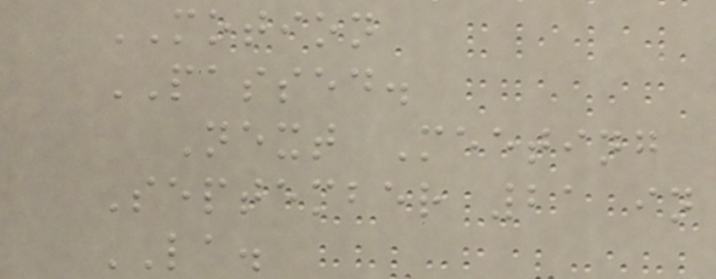MOTION
PASSED.
Next Meeting
September 21 in
LA.
